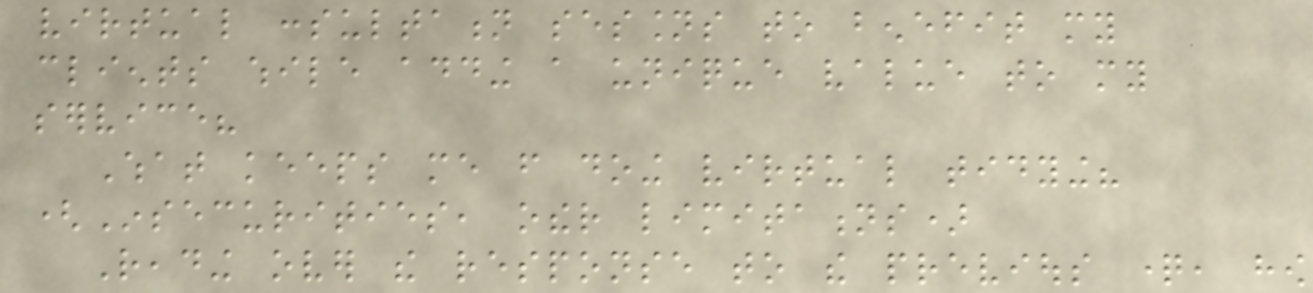virtual consultation sessions to benefit my
clients while adding a unique value to my
service?
What keeps me from doing virtual tidying?
(Insecurities, other limitations)
Reading over the response to the previous question, how
